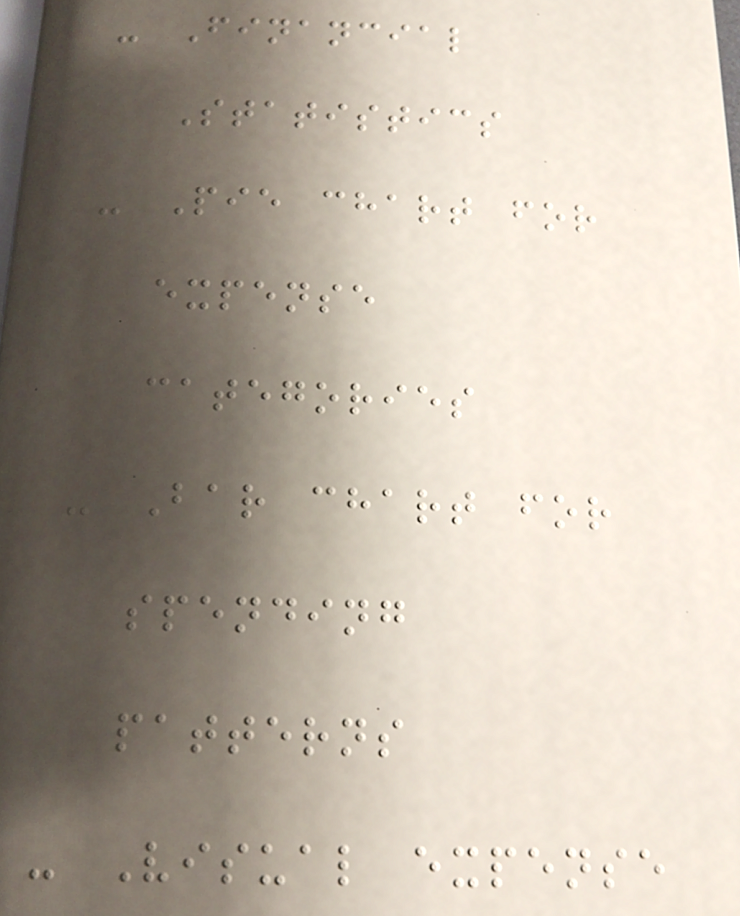- Financial
Statistics
- Pie chart for
expense
categories
- Bar chart for
spending
patterns
- Visual expense
